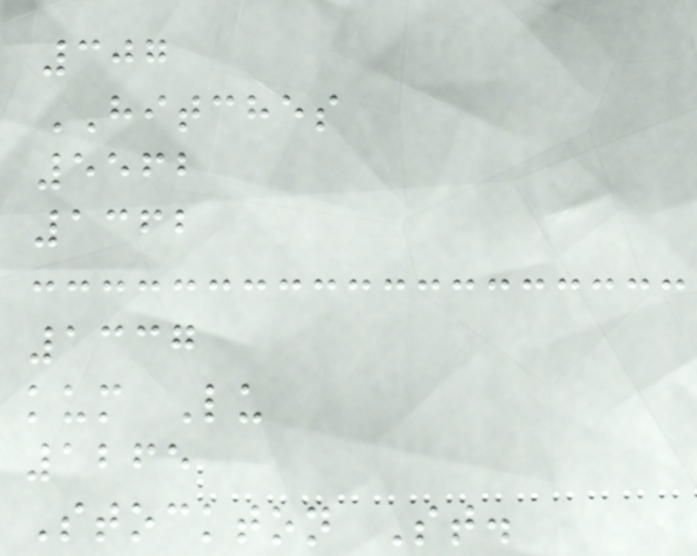307
HITCHES
5562
1362
1337
kum Lu
1265
Stockton St.
